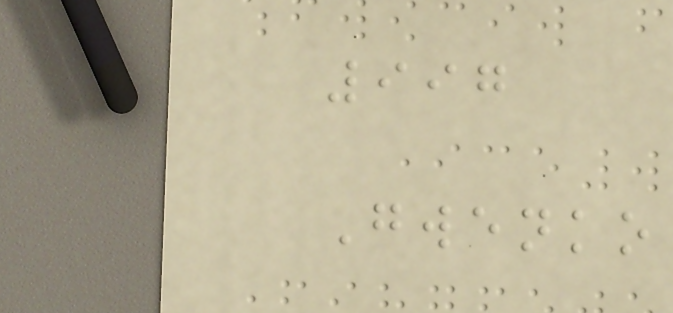997
Gwenko
